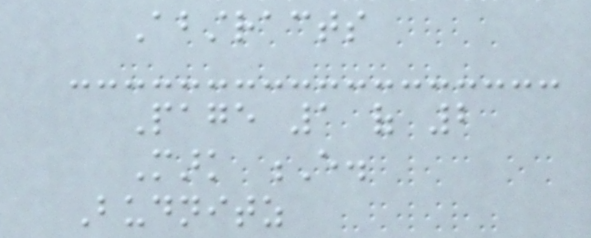Abstracts
Page 1 of 2
Mark E.
Budnitz
